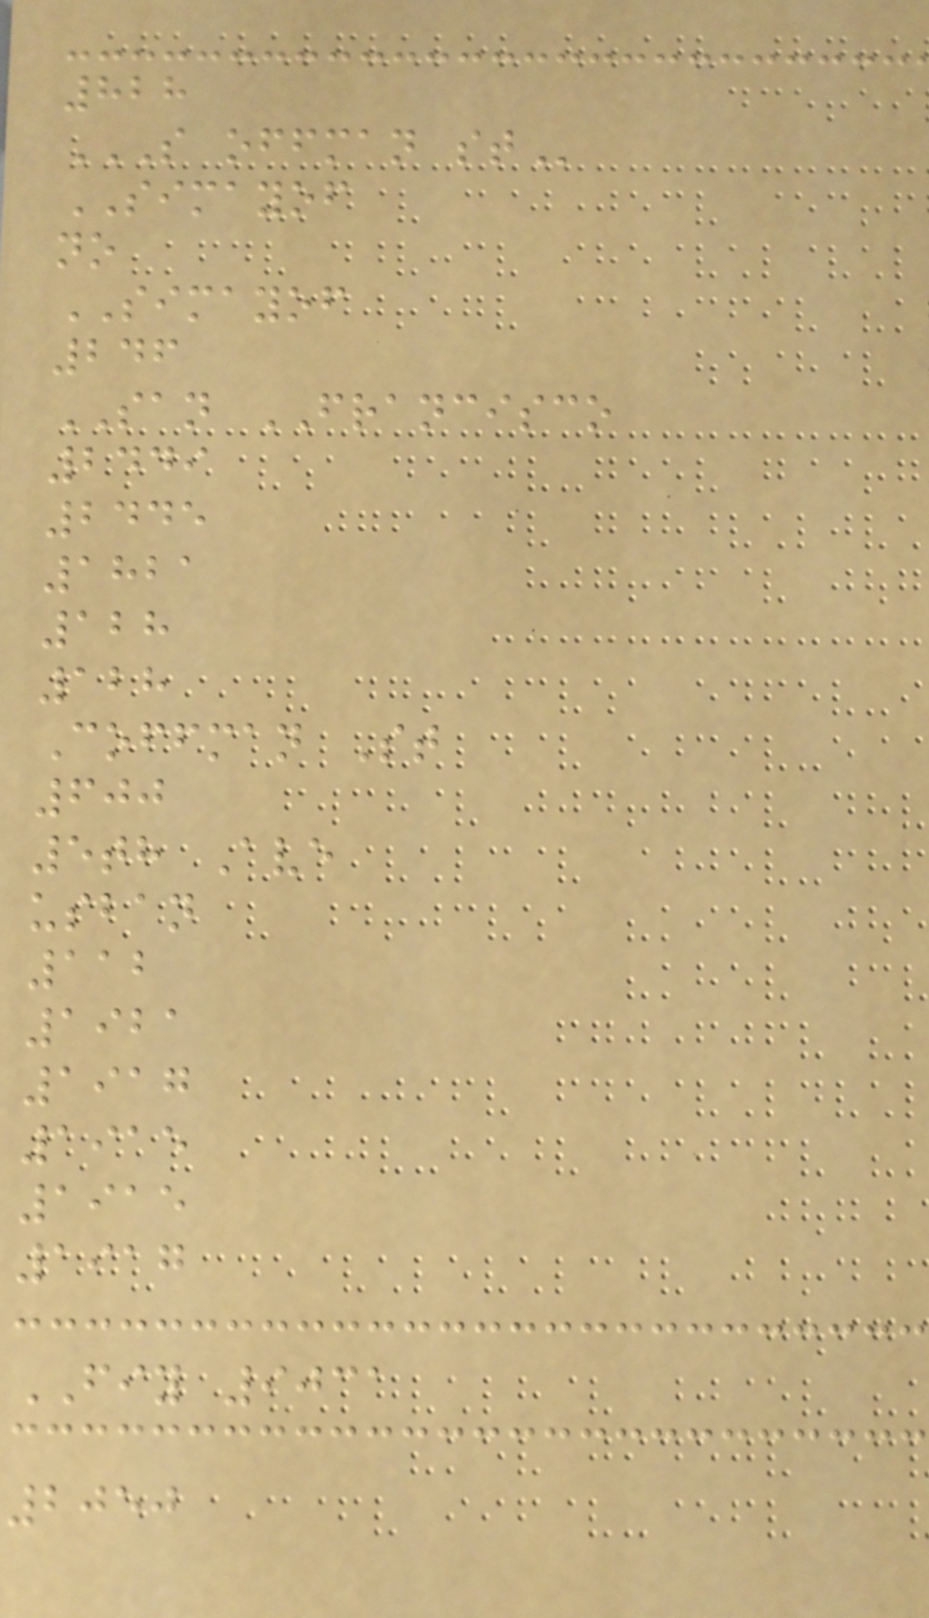828
S OFFMAN ST
SIMAYOF
no
SIMAYOF
246
SAN FRANCISCO
2449
2445
1821
128
128
Coffman St
600
5th Ave
usban
112
1921
1917
1915
1915
1917
FIY 9031
2050
